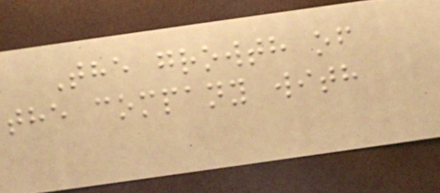The growth of
the company with
